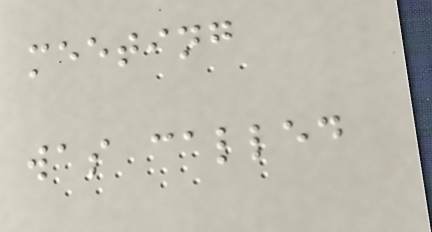meeting
was called
